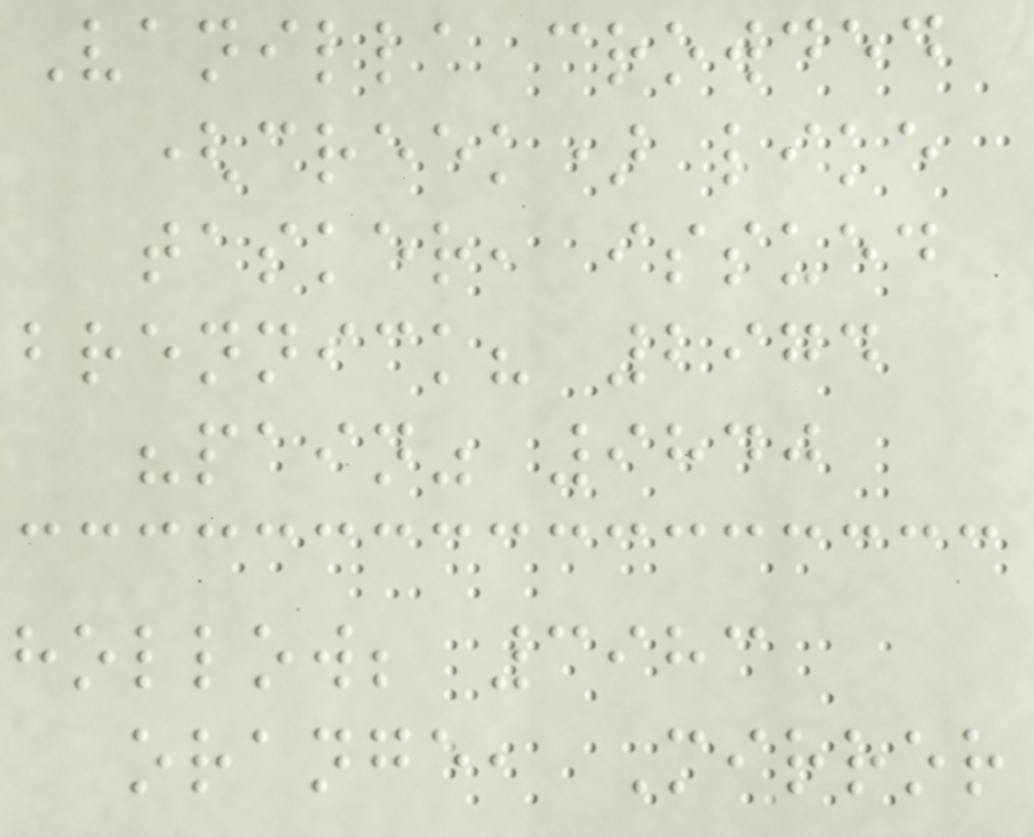Vanilla crowded
(creek) like
tasker, issued
brennick? 2974
"pain" 9840
hollow; 3983
orange, Mirror
